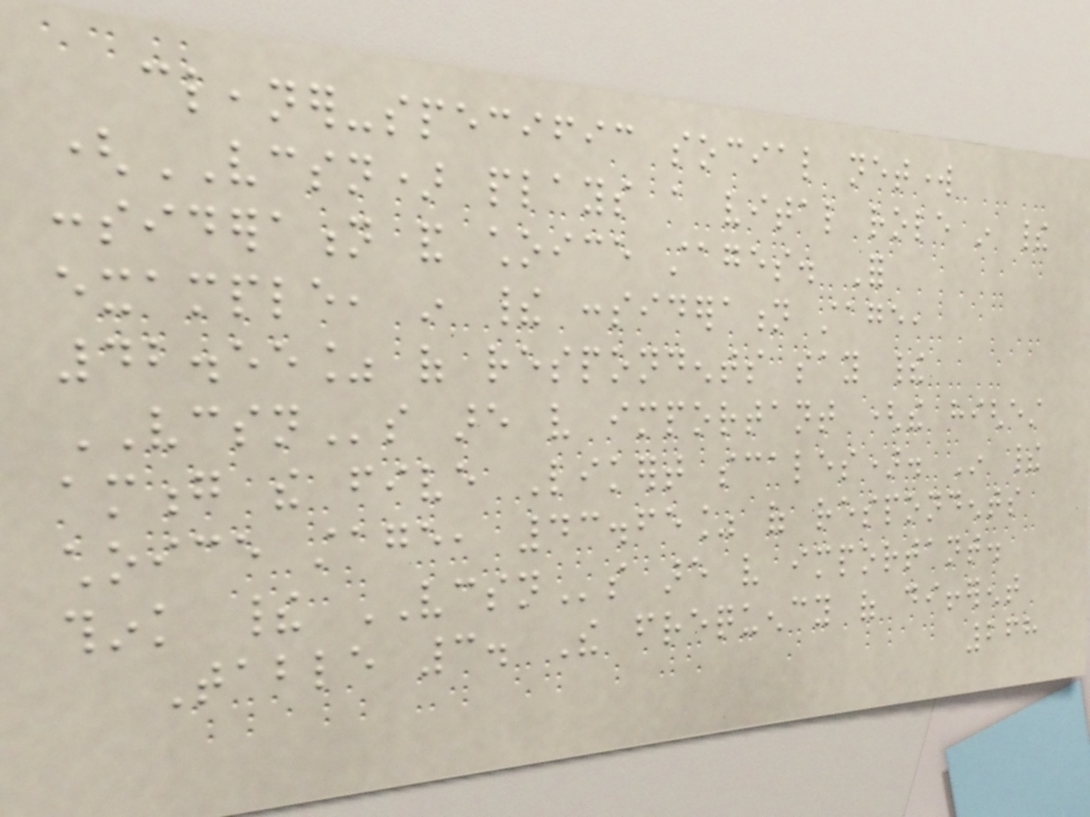cleaner-specific social network
(VCSN) plays a vital role in their
consideration and choice stages. For
example, in their consideration stage,
42.55% of respondents say their
VCSNs are very important (the highest
among the five Likert scales). In their
choice stage, 43.65% of respondents
think their VCSNs are very important.
Table 3. The frequency of different
268
